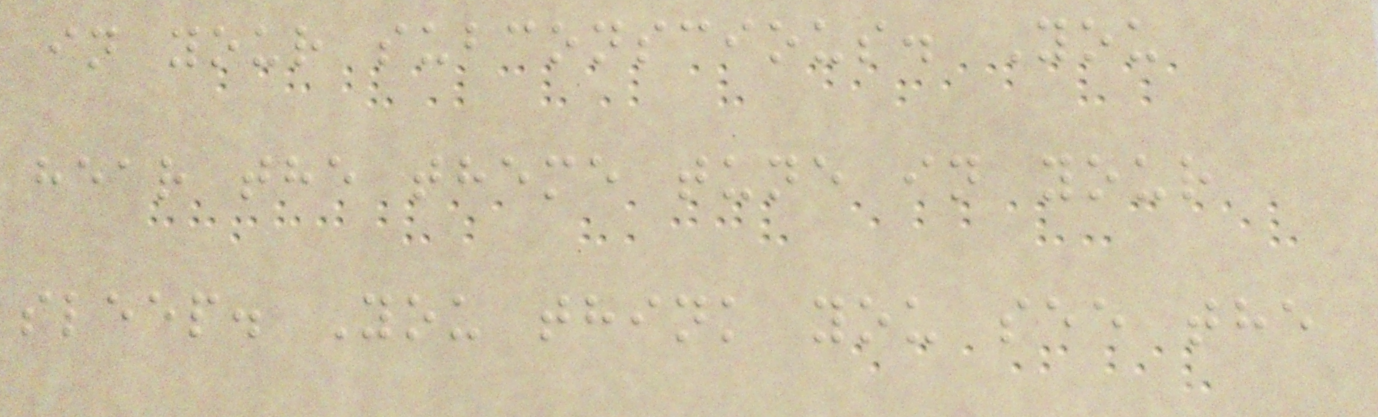in your subconscious. You
hear the theme tune in your
sleep. You think you see the
